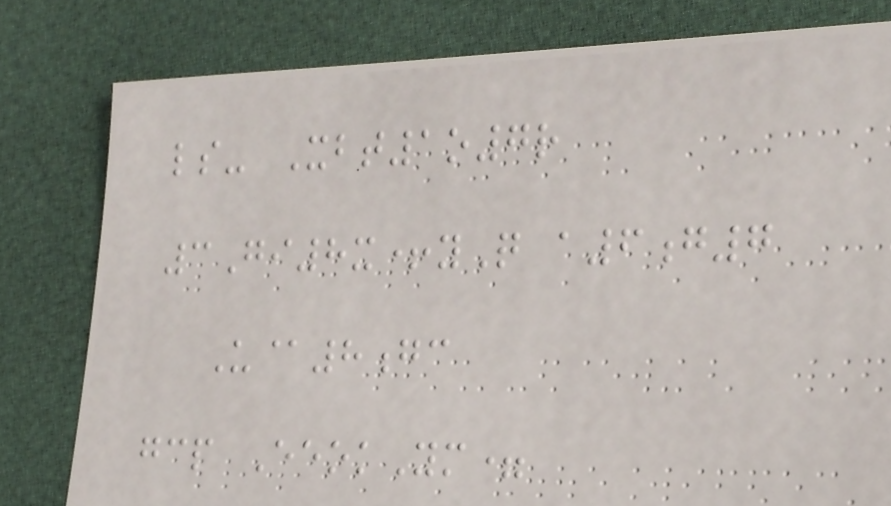ls- Xbt1o7r
3Gi8x+yQ a6g7
U@8gc
gcp EeokYm=
